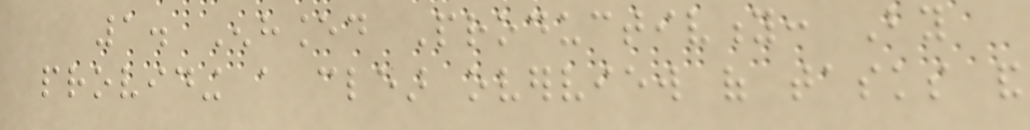1. Enhanced Productivity: By
providing a clear overview of tasks and
